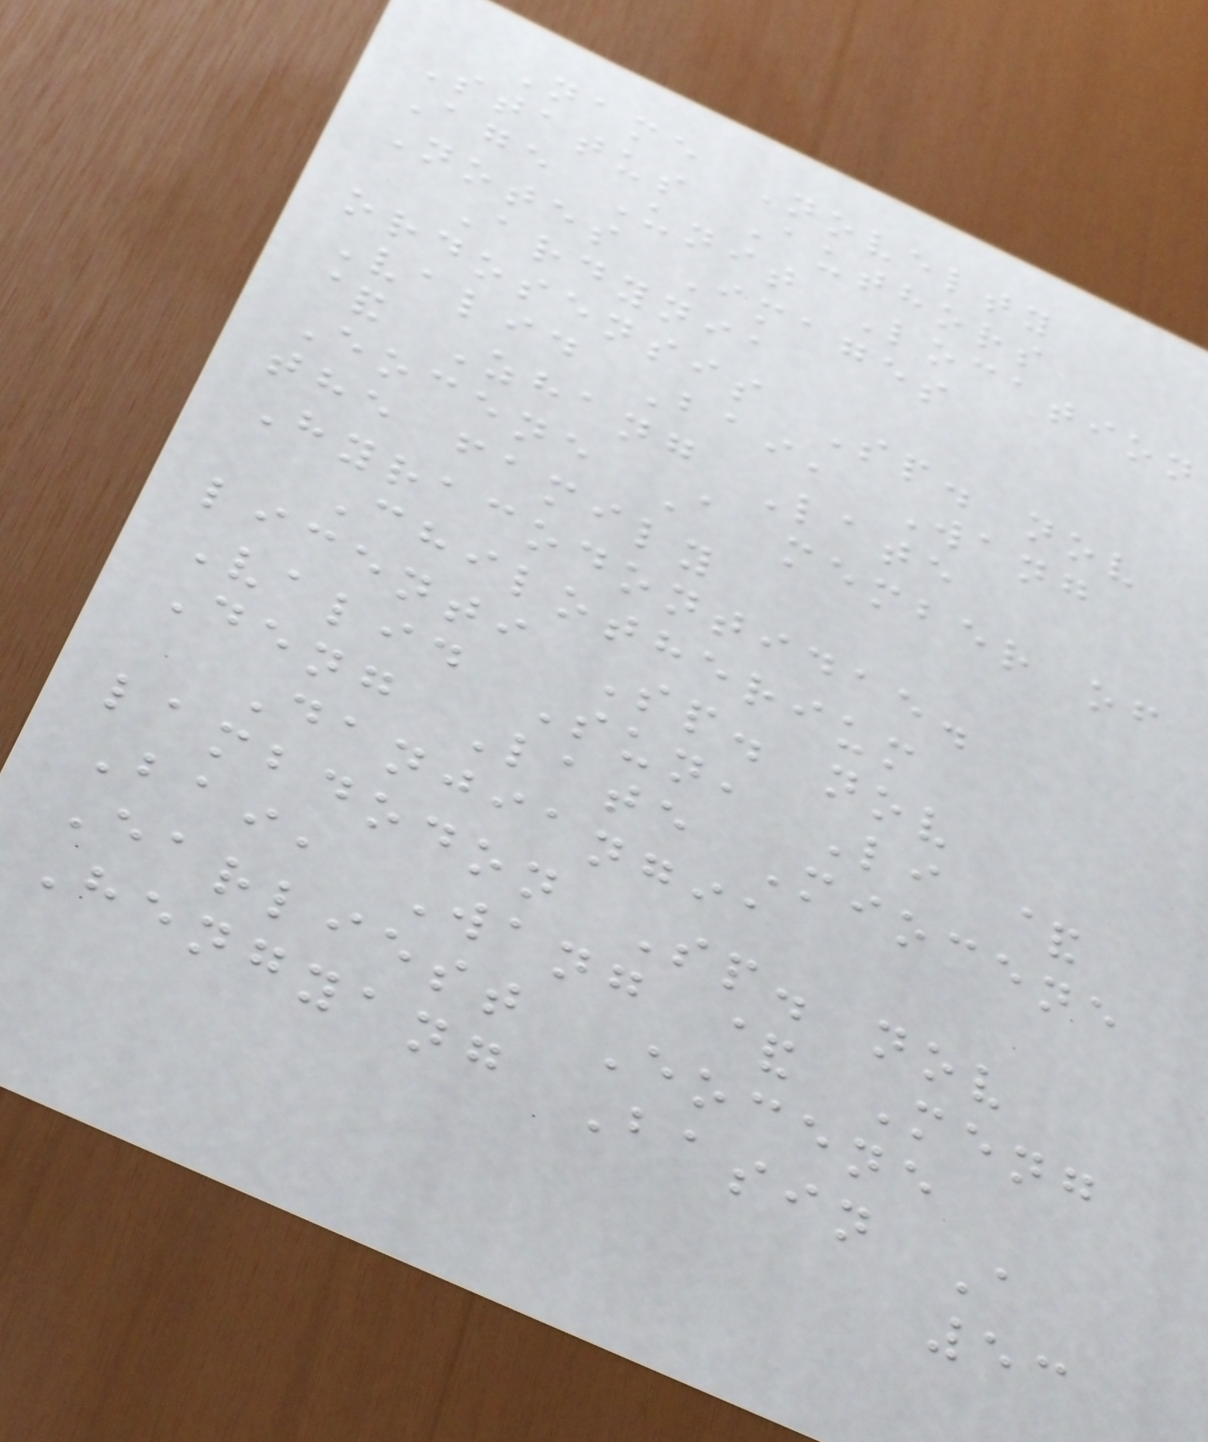Name Novelty
Status Authors
Age Unit Location
Notes Images
Ardynia
ordosensis Sp. nov
Valid Bai, Wang
& Zhang Late
Eocene A member of
the family
Hyracodontidae.
Chilotherium
licenti Sp. nov
Valid Sun, Li &
Deng Late Miocene
Danjiangia
lambdodon Sp. nov
Bai, Wang & Meng
Earliest Eocene
Hengyang Basin A
53
